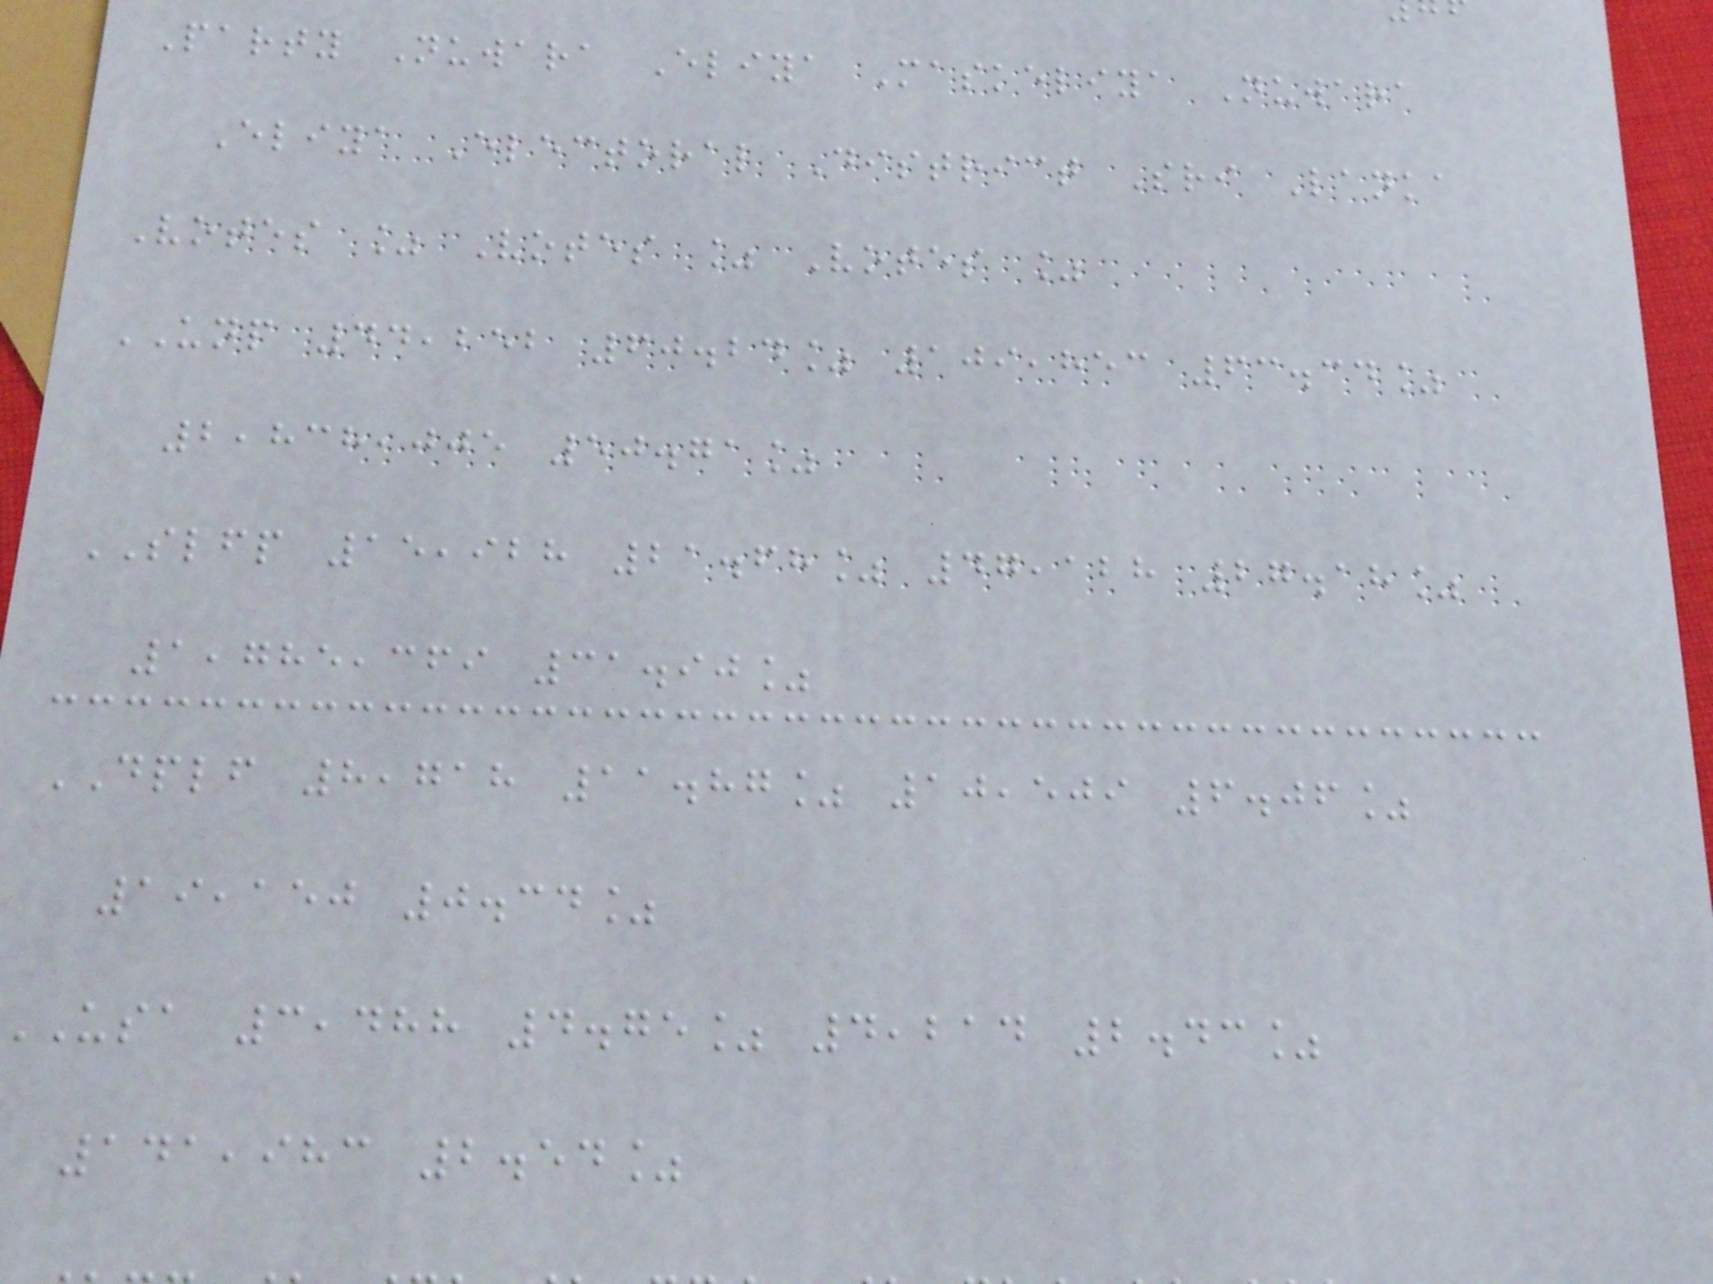Party Nuwara Eliya Maskeliya Nuwara
Eliya Electoral District Sri Lanka
Votes % Votes % Votes %
UNP 44,252 60.24% 109,853 63.34%
2,838,005 50.71%
SLFP 15,928 21.68% 47,128 27.18%
1,785,369 31.90%
DPLF 8,718 11.87% 10,509 6.06%
19,150 0.34%
usa 3,488 4.75% 4,214 2.43%
141,983 2.54%
